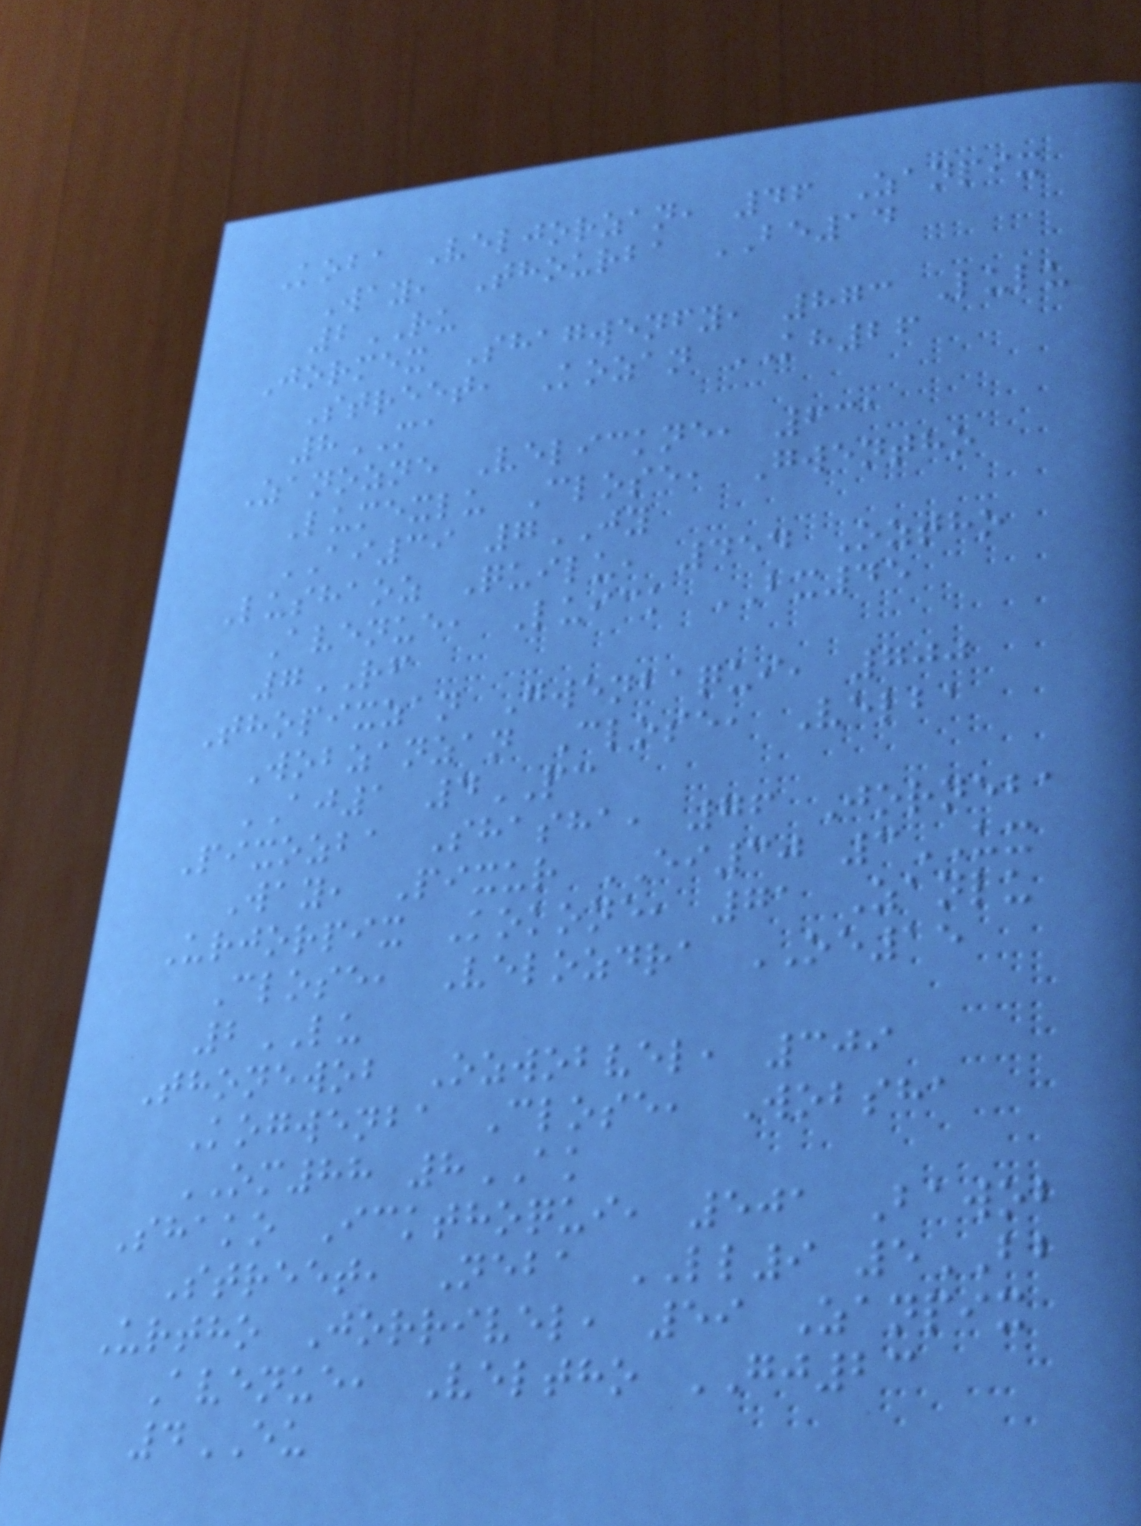Koba Veljorzan, 46 Zanpix
Way, Thourba BE14
2RU
Jormex Shagwenfy, 873 Lulu
Street, Kozan KH26
8MA
Zanozne Velickne, 631
Lumexlu Close, Gwentho
AI39 7JY
Lushaoz Quilu, 454 Oztho
Avenue, Luick BX45
7RF
Thopixzan Gwenbaqui, 700
Wobzanzan Close, Velba
AJ1 4PC
Pixozba Shasha, 76 Jorneba
Way, Pixur EI30 3UX
Urjorpix Kokone, 71 Zanlu
Close, Velozdra OE15
2LU
Thonewob Ozwobvel, 309
Kogwenba Close, Wobsha
OM88 8AK
Shako Ickthoqui, 501 Bawob
Street, Neba LL9 5BB
Urtho Jorrivel, 59 Zanpix
Avenue, Veltho GJ23
4EU
